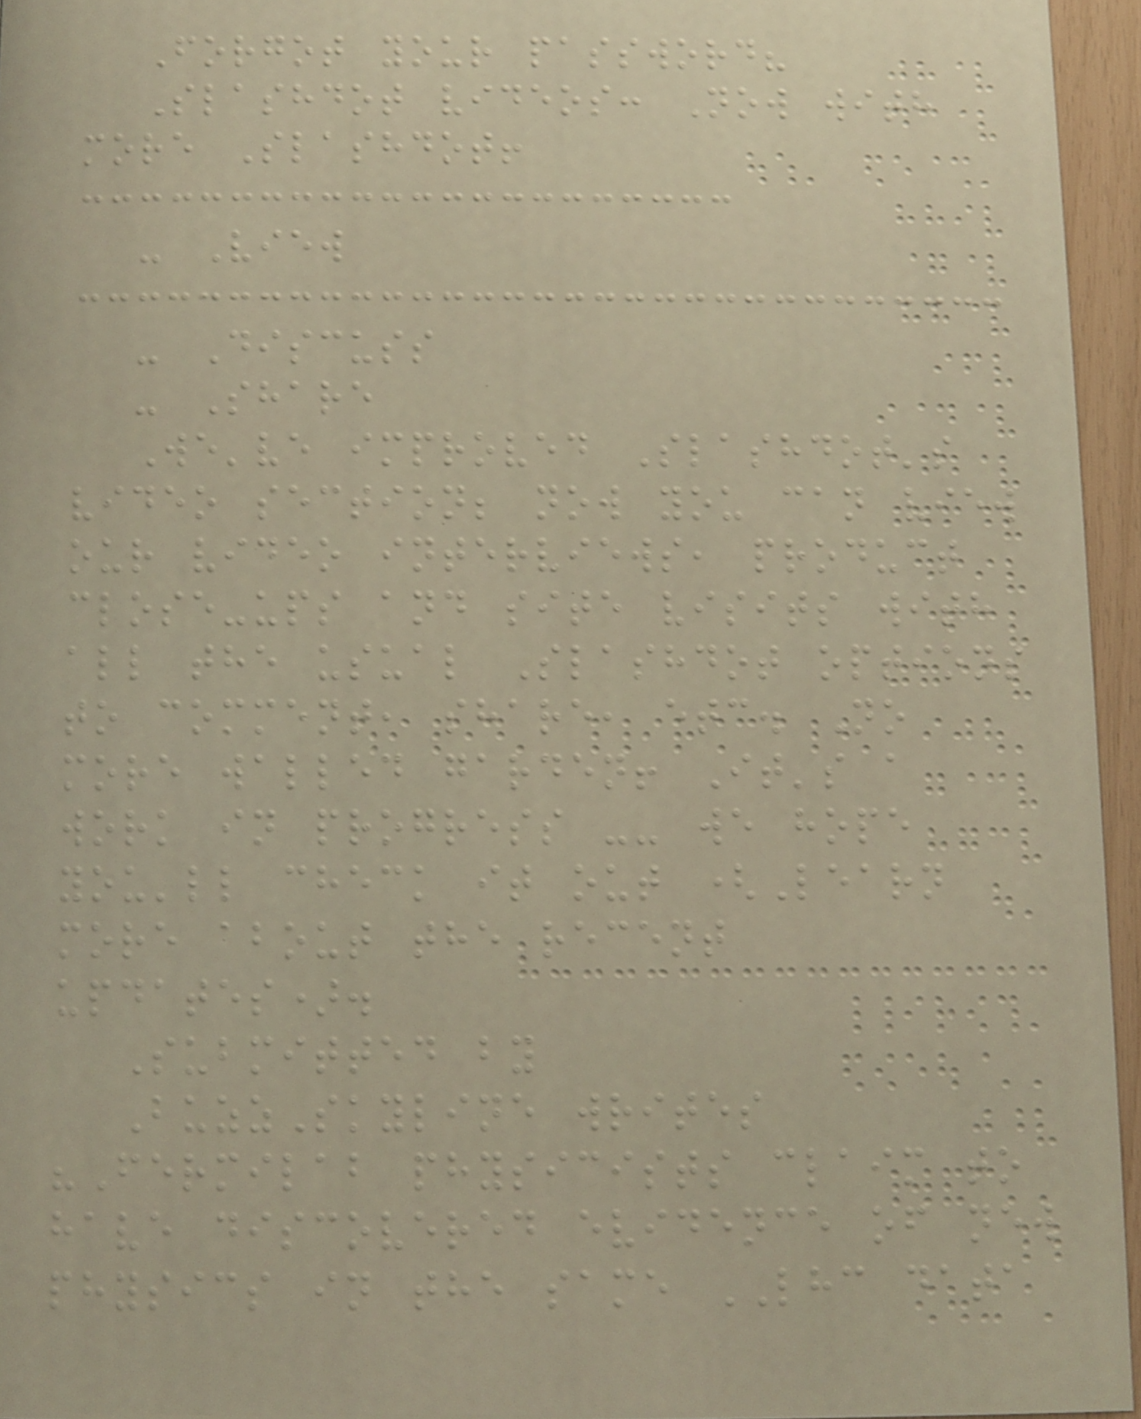Forgot your password?
Slashdot videos: Now with
more Slashdot!
- View
- Discuss
- Share
We've improved Slashdot's
video section; now you can view
our video interviews, product
close-ups and site visits with
all the usual Slashdot options
to comment, share, etc. No
more walled garden! It's a
work in progress -- we hope
you'll check it out (Learn
more about the recent
updates).
Submitted by
BuzzSkyline writes
"Fermilab physicists claim to
have discovered evidence of new
physics in the same LHC data
